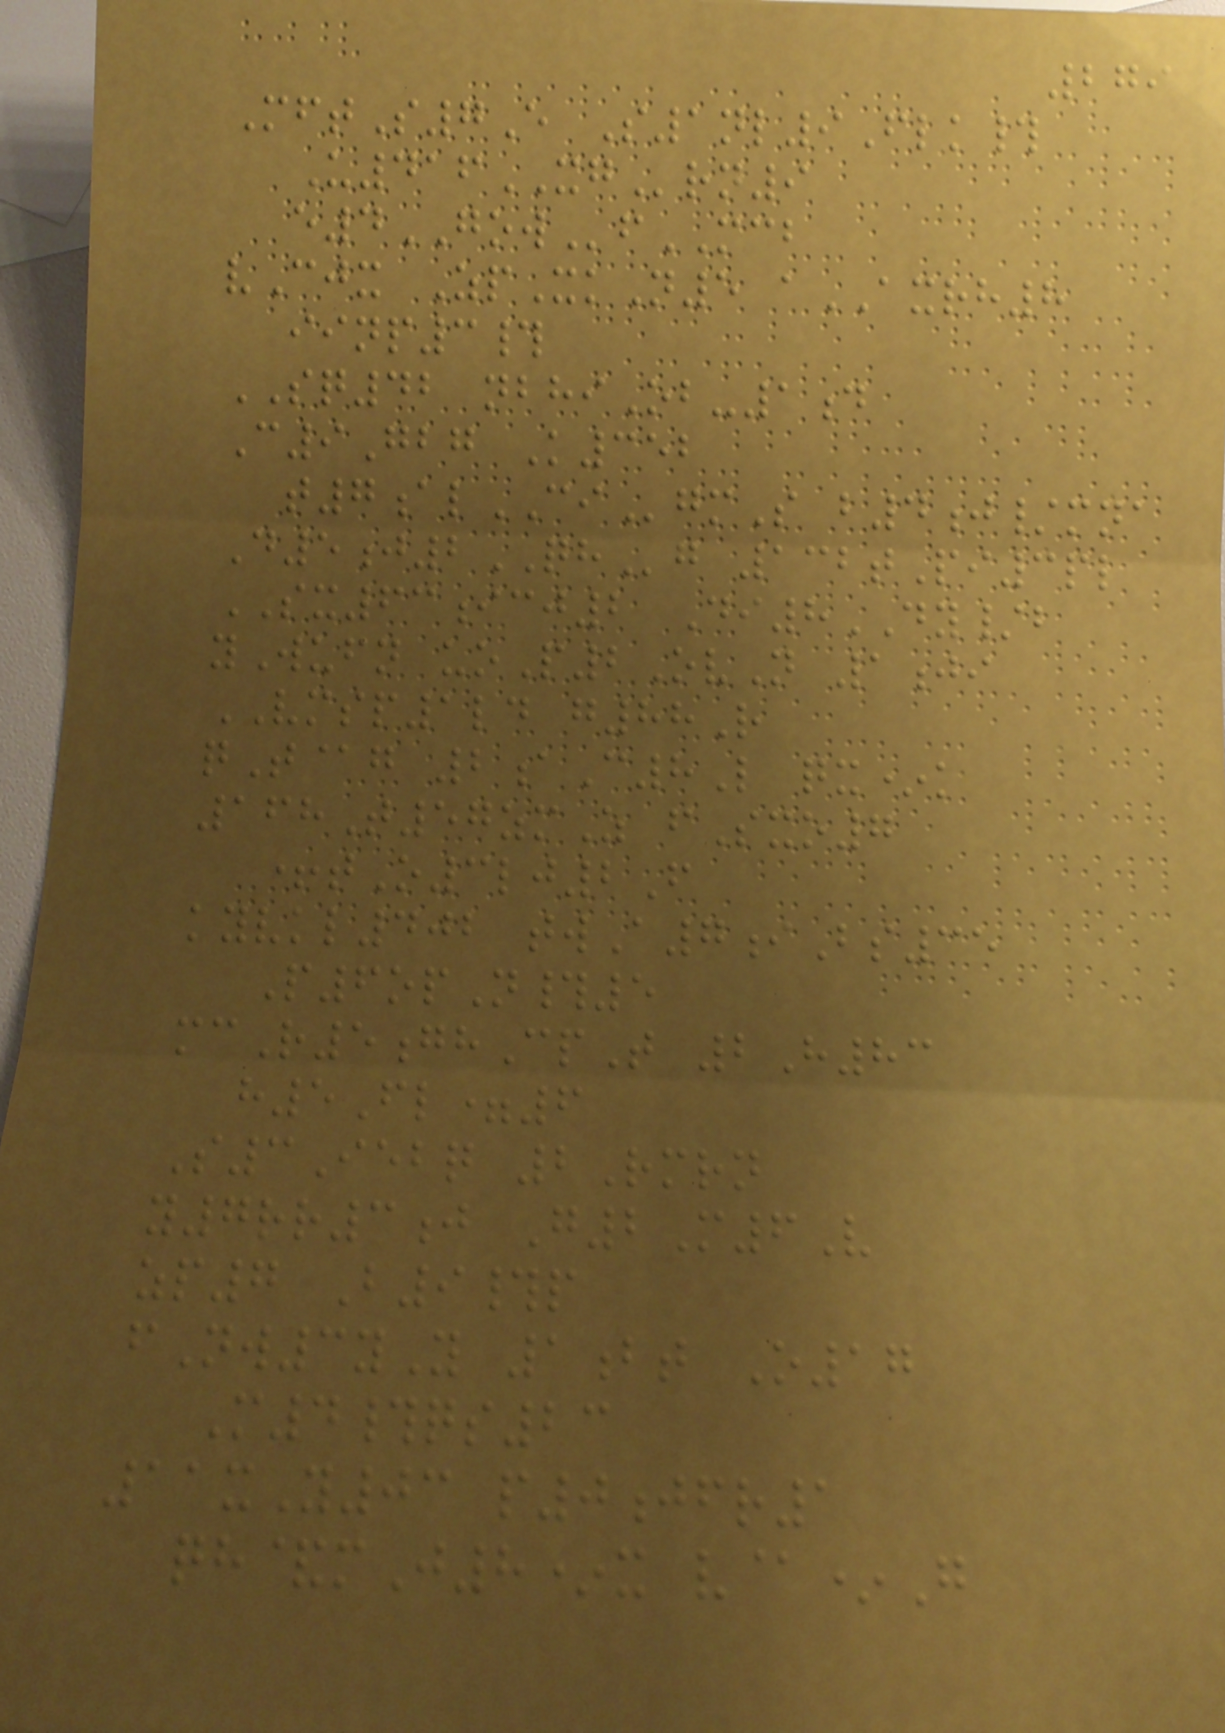279
MftS7E S1nl9Flk#
U416XGrn9
e4GOWfMCB
vCjx ZpXkN5 aAXRH8
iinp3#
SQ42 nbhiOb-1d
C9Gbg K352
t7alCIgmS b4j/mna
D5j2QHg 132tPi3pl
SX63icj2 Di8DY/b
yWufn uoP2OvN 1ji
VMSP1ld g88R
qT@g 2aC8L qx*k
168T57zmZ fSxo7
+tO3lj2F
kyvkl402 twA7iBs35
P6opN#5
mcR5ghCpT 2H83
h5Fl=6
S3Iebq 2Rmrn
y7rr3j G2M6V
zp7 B9#p
fNw3yY 1bt O17
M4#qs23
11xY03 p0jfr1
qh&mJ8*x v@*G
